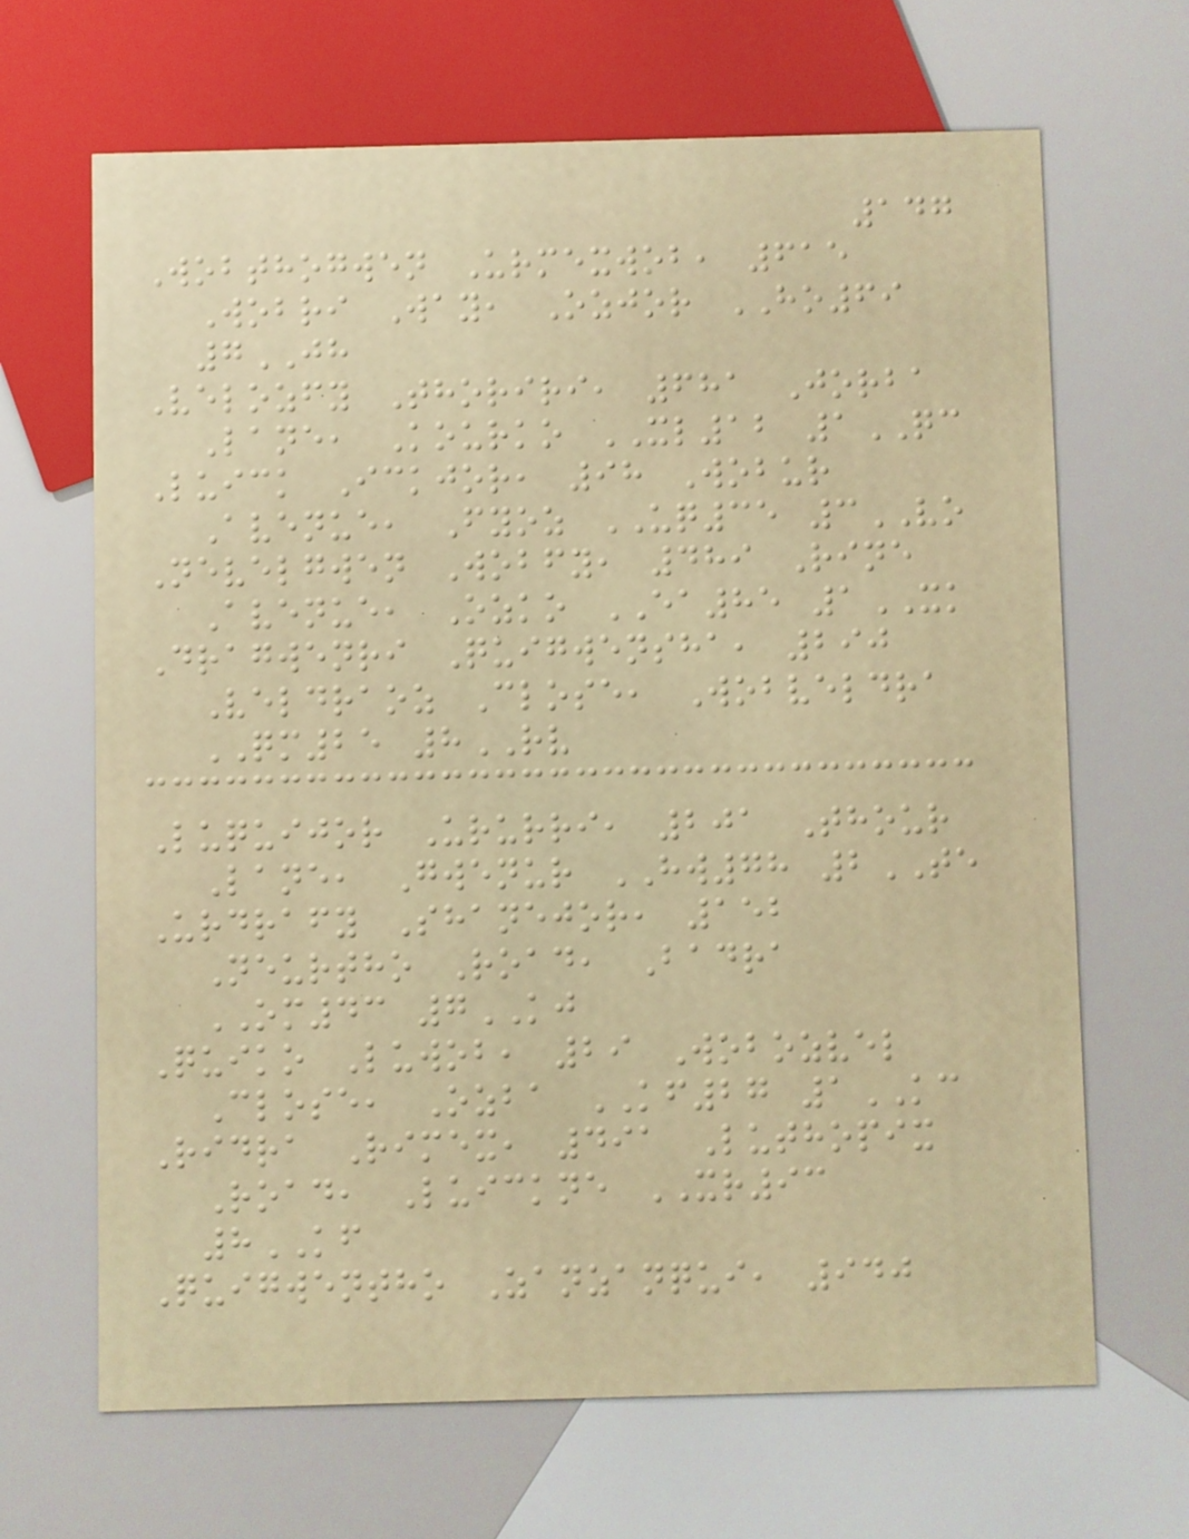147
Wobthogwen Urmexwob, 615
Wobri Way, Ozjor HO69
7JH
Velozfy Thoriri, 681 Jorba
Lane, Kourko XL12 1QC
Luick Ickjor, 98 Wobur
Avenue, Fyoz UQ35 3VO
Nevelgwen Wobfy, 489 Rine
Avenue, Ozko EA85 1XK
Dragwenri Quigwensha, 290
Veldraoz Close, Wobveldra
QM25 8RV
Luquijor Ururri, 201 Thour
Lane, Gwenur HW78 2TE
Urdrafy Shanejor, 152
Neurtho Road, Badra
OM43 7KJ
Quiko Luwob, 29 Wobozvel
Close, Ozba KF27 1KC
Ridra Rimex, 491 Luthopix
Road, Luickne XR93
8KF
Quigwentho Zanzanqui, 940
